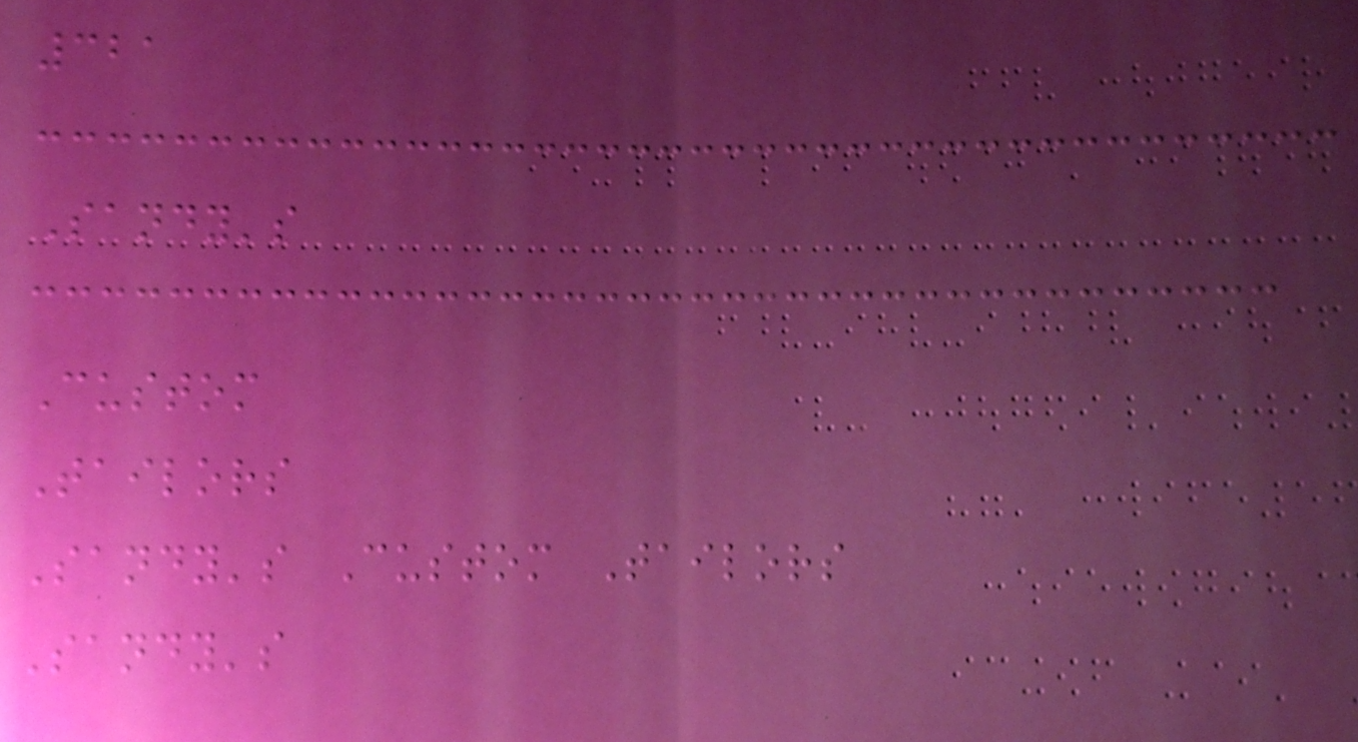321
Sandy's
Custom
Tailors
Sandy's Custom Tailors
Sandy's
